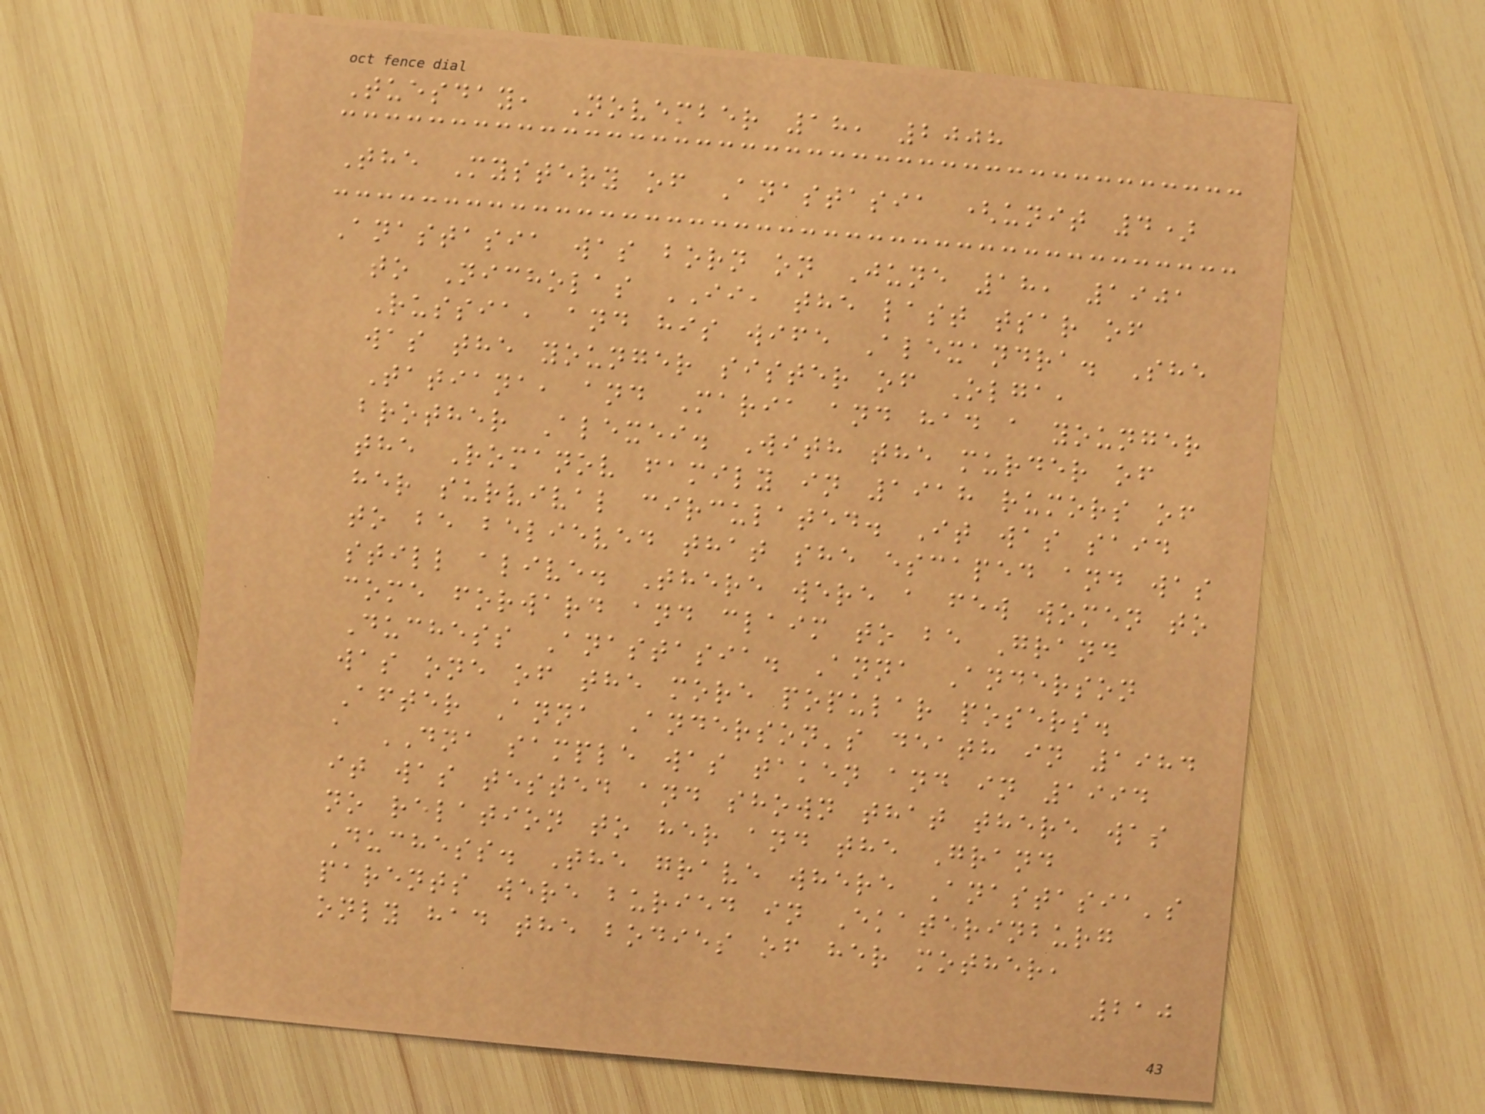Tuesday, November 18, 2008
The Mystery of Anastasia (unit 4)
Anastasia was born on June 18, 1901
to Nicholas II, the last tsar of
Russia, and his wife Alexandra. She
was the younger sister of Olga,
Tatiana, and Maria and had a younger
brother Alexei. With the murder of
the Romanov family in 1918 rumors of
her survival circulated. It was said
to be believed that she escaped and was
still alive. There were a few women to
come forward and claim to be Grand
Duchess Anastasia. Anna Anderson
was one of the more popular posers.
After Anna Anderson's death in 1984
a DNA sample was taken and in 1994
it was tested and shown that there was
no relation to her and the Grand
Duchess. The grave where Anastasia's
parents were buried in Ekaterinburg
only had the bodies of her mother,
210
